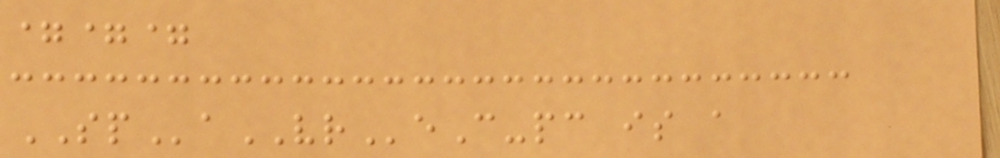===
SPaVReC-pc is a
